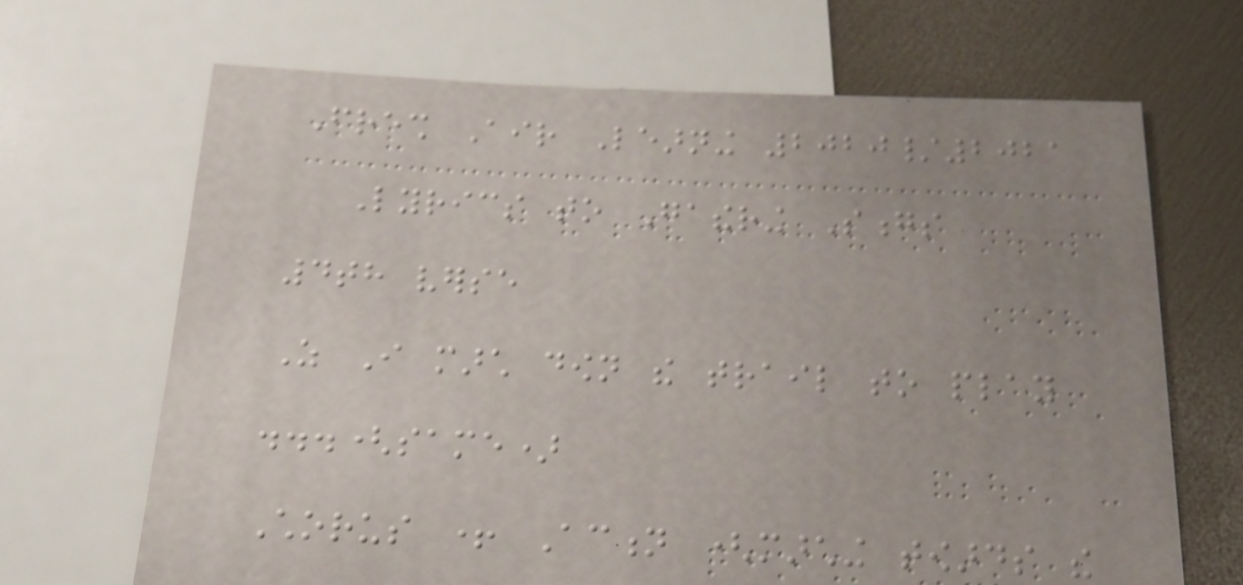Fresh Air Learning 2020/2021
Lyrics to Gathering Songs
4th verse
As I march down the trail to play
...(same)
Chorus + Action (marching towards the
